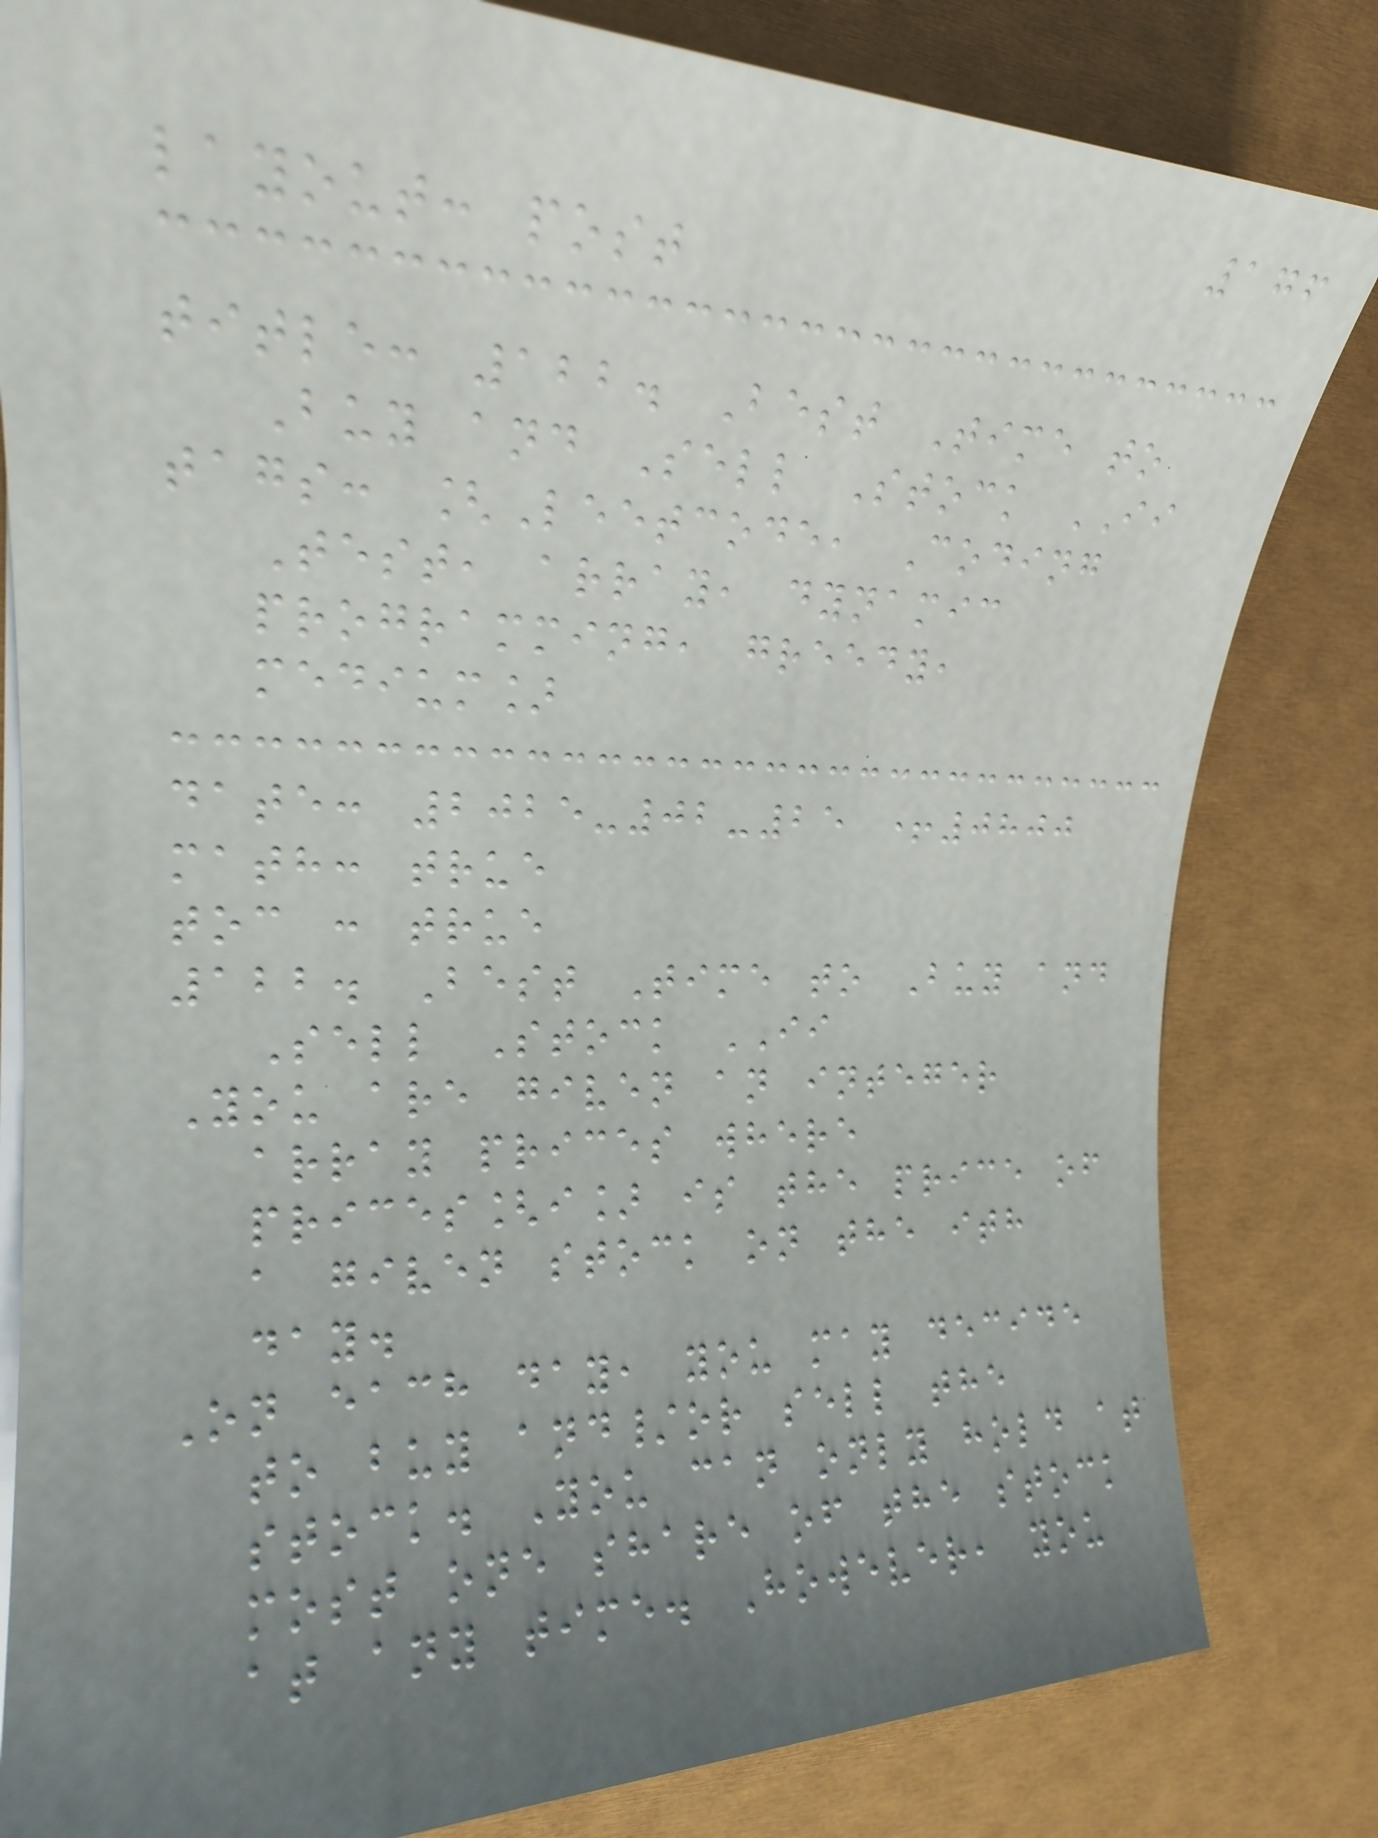176
layout: post
title: 122. Best Time to
Buy and Sell Stock II
tags: [Leetcode, Coding
Test, array, dynamic
programming, greedy,
medium]
date: 2025-02-25 +0800
math: true
toc : true
122. Best Time to Buy and
Sell Stock II
You are given an integer
array prices where
prices[i] is the price of
a given stock on the ith
day.
On each day, you may decide
to buy and/or sell the
stock. You can only hold at
most one share of the stock
at any time. However, you
